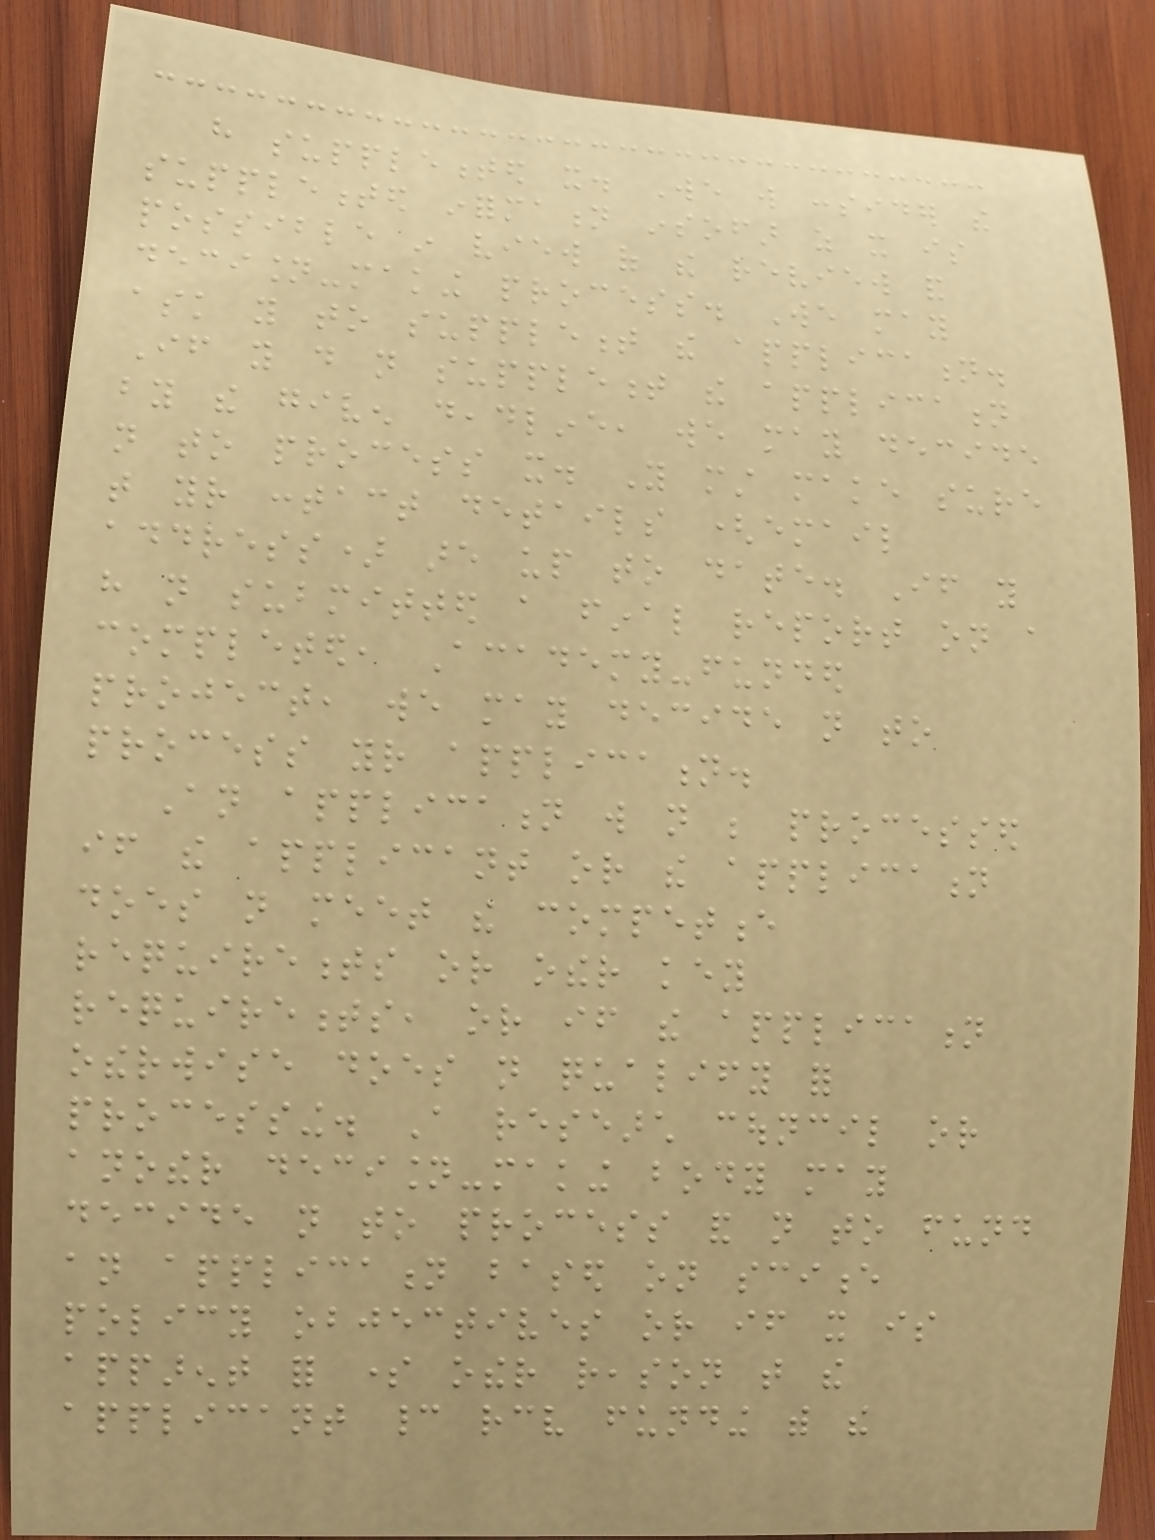have supplemented it. We will consider the
supplemented information insofar as it is
possible in view of the review and
decision-making process. We may
ask you to supplement the application.
If you do not supplement the application
by the given deadline, we may decide
not to process it. You must make sure
that your contact details (email
address) are up to date. If you
have not submitted a final report on a
completed, Academy-funded
project, we may decide not to
process your application.
An application will not be processed
if the applicant or the application
does not meet the competence
requirements or other key
requirements, or if the application
otherwise does not qualify for
processing. A research council or
another decision-making body may
decide not to process and not to fund
an application based on science
policy objectives or if it is
apparent for some other reason that the
applicant cannot receive funding with the
